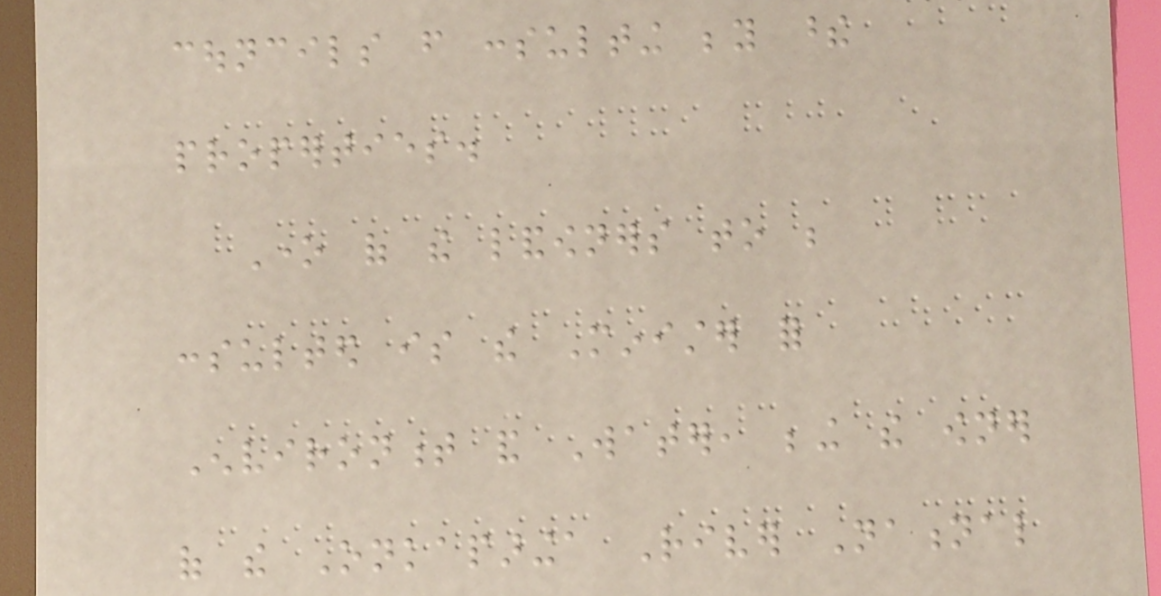councils from consulting beyond these
properties.
One of the landowners to be
consulted is the Minister for
Environment and Water, being the owner
of the Onkaparinga River National
